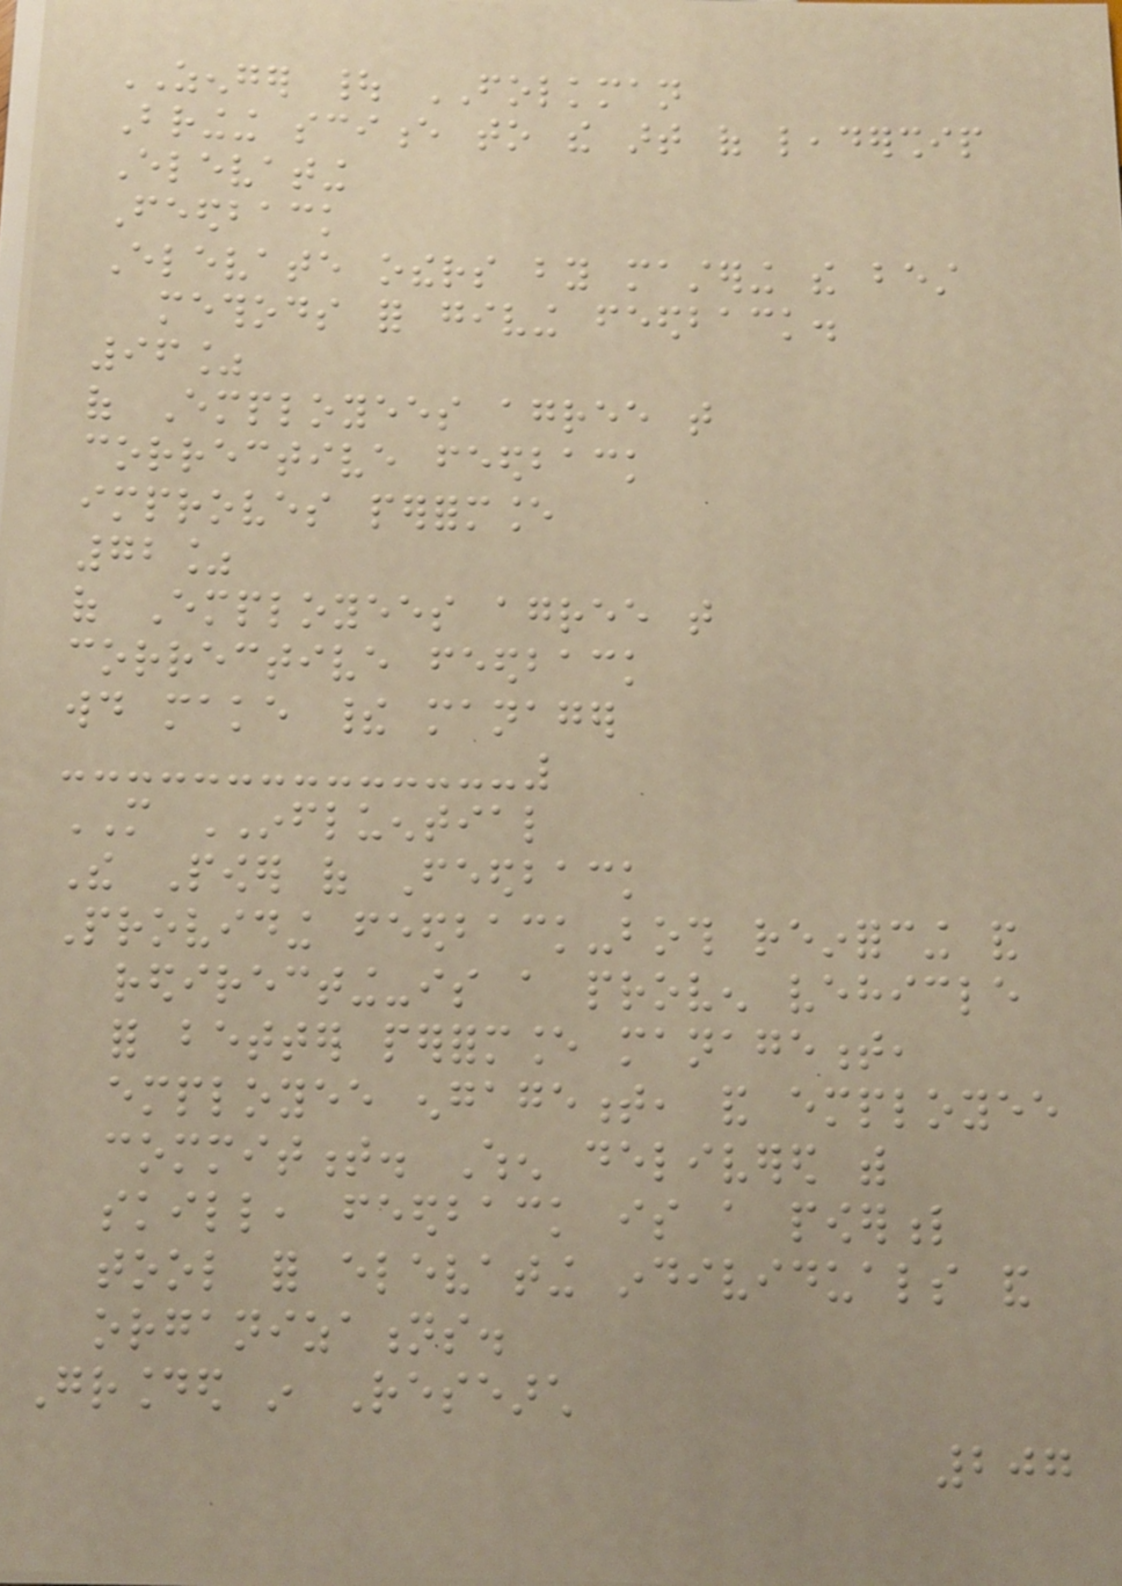ZENGER | FOLKMAN
Bringing science to the art of leadership
Elevating
Feedback
Elevate others by mastering the best
methods for giving feedback.
96%
of Employees agree that
corrective feedback
improves performance
72%
of Employees agree that
corrective feedback
would make their manager
MORE INFLUENTIAL
The Power of Feedback
Providing feedback-both reinforcing and
redirecting-is a proven vehicle
for better performance management,
employee engagement, and employee
commitment. When delivered with
skill, feedback is a powerful
tool for elevating individuals and
organizations.
Grounded in Research
207
